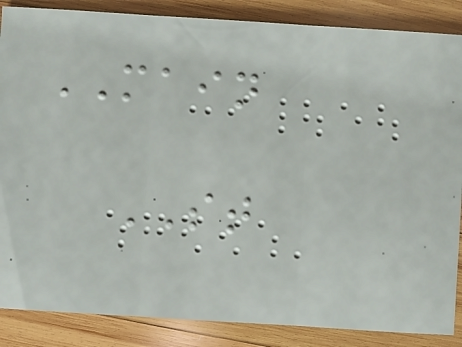MAIN
ST
